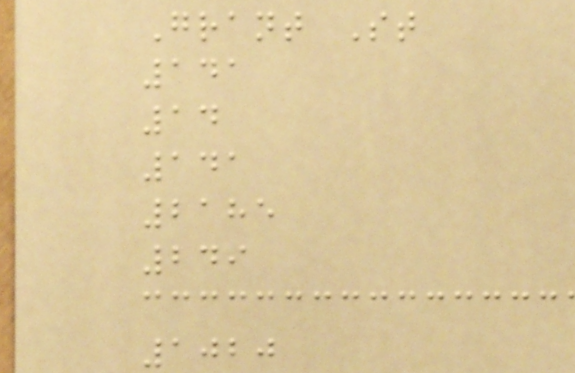Grant St
141
14
141
2185
249
1020
